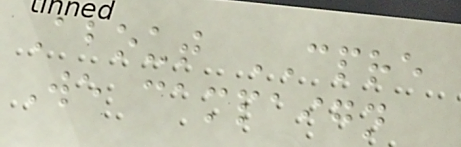About CPRE
We campaign
